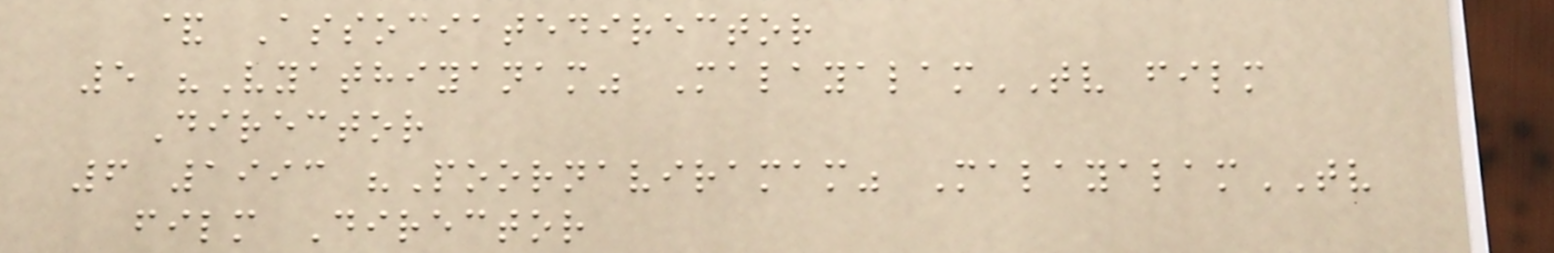& Associatedirector
5 "Vyathiyanam" MalayalamTV film
Director
6 1993 "Poornaviramam" MalayalamTV
film Director
